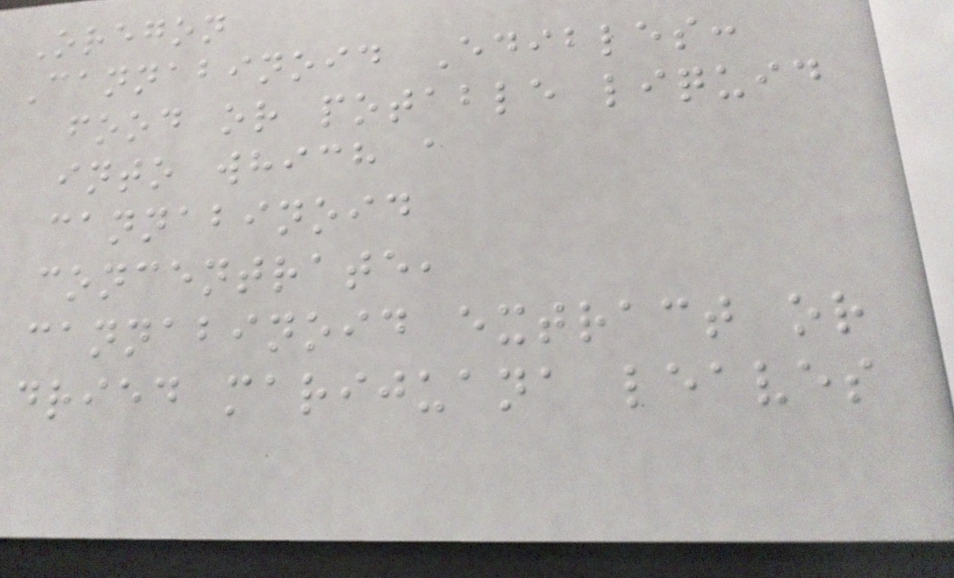Oregon
Cannabinoid Edibles:
food or potable liquid
into which a
cannabinoid
concentrate,
cannabinoid extract or
dried marijuana leaves
